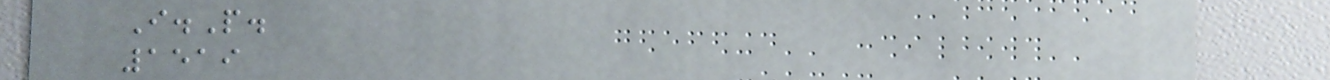I.P.
1519
